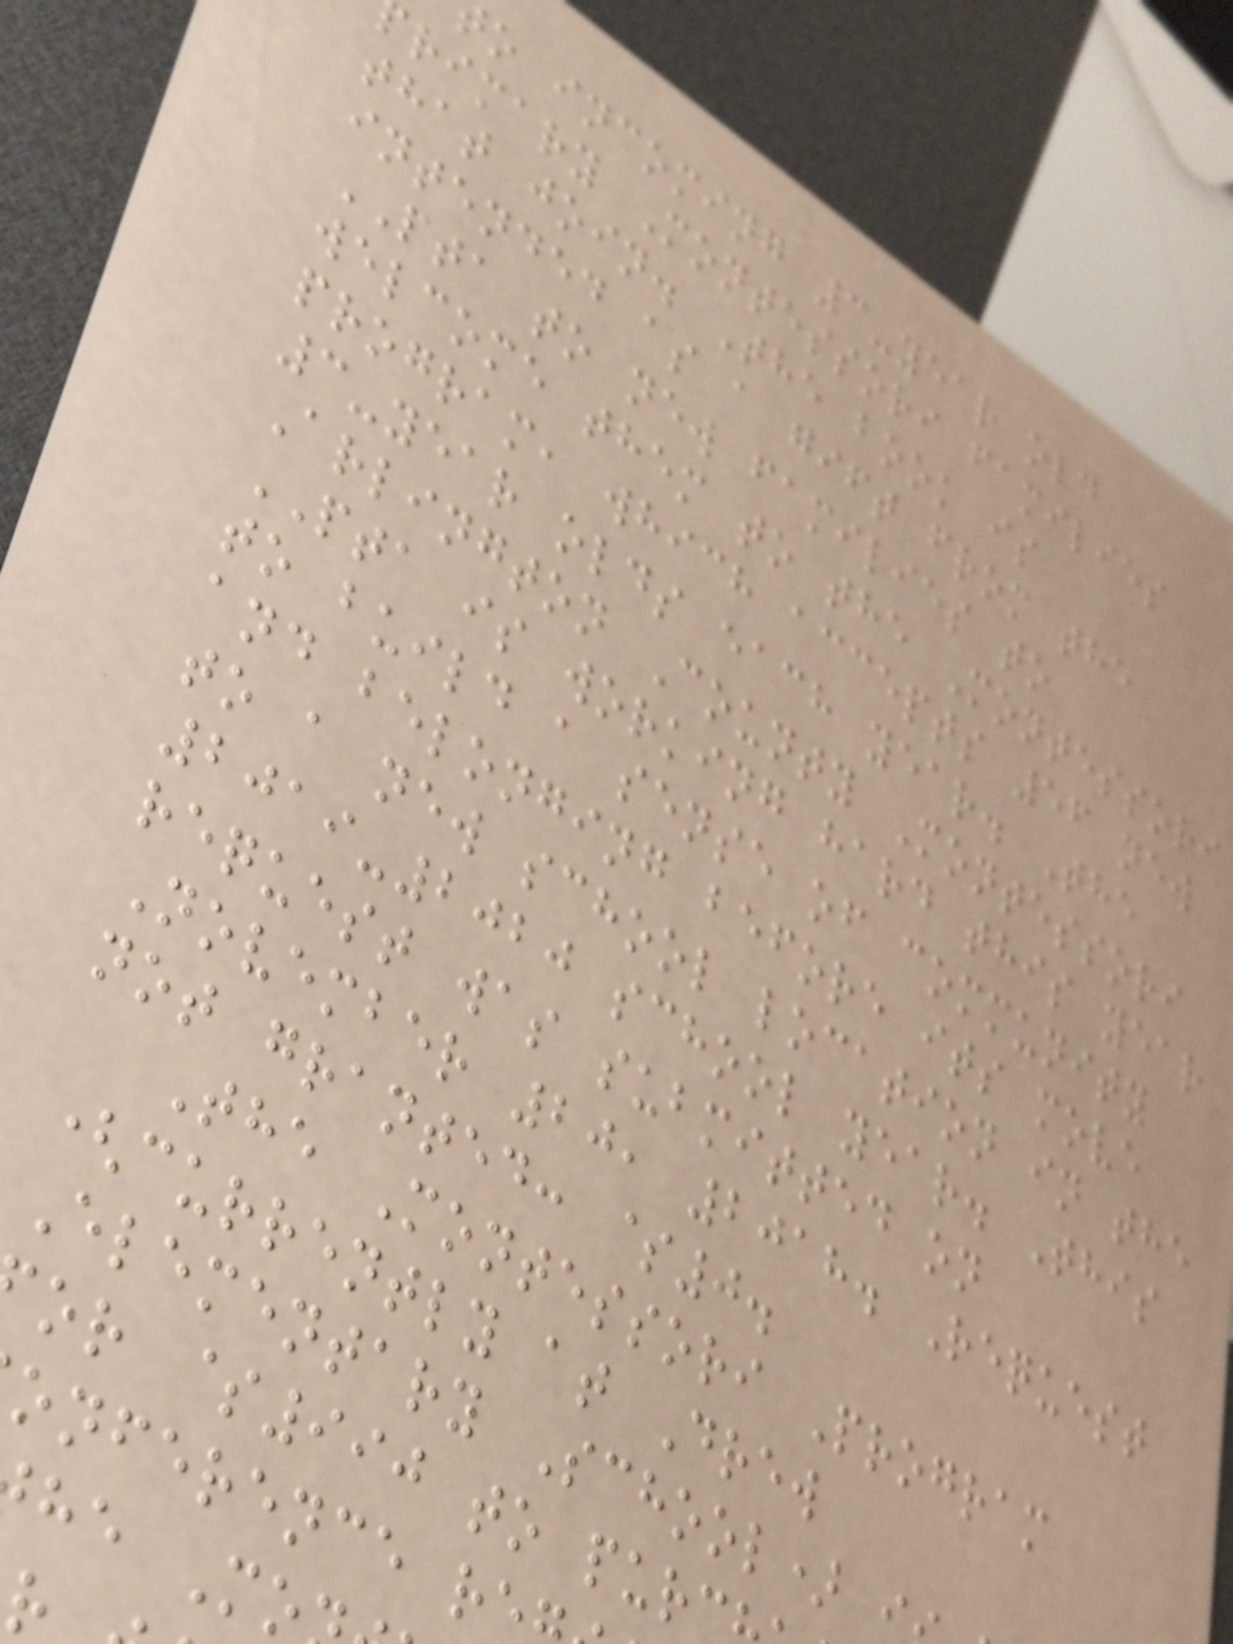o incoming 3-year old
rimary Montessori families
that join. The book is
intended as a gift from the
PTA to new families to
welcome them to the Montessori
program, which accepts 56 new
3-year olds each year. The
Arlington County Montessori
PTA is working hard this year
to build a sense of community
and belonging before its move
to a new school location in the
2019-2020 school year. This
request was submitted on
November 20, 2018. Request
not granted: $0.
The Montessori Program
(currently at Drew
Elementary School)
or $990 to purc
onference re
